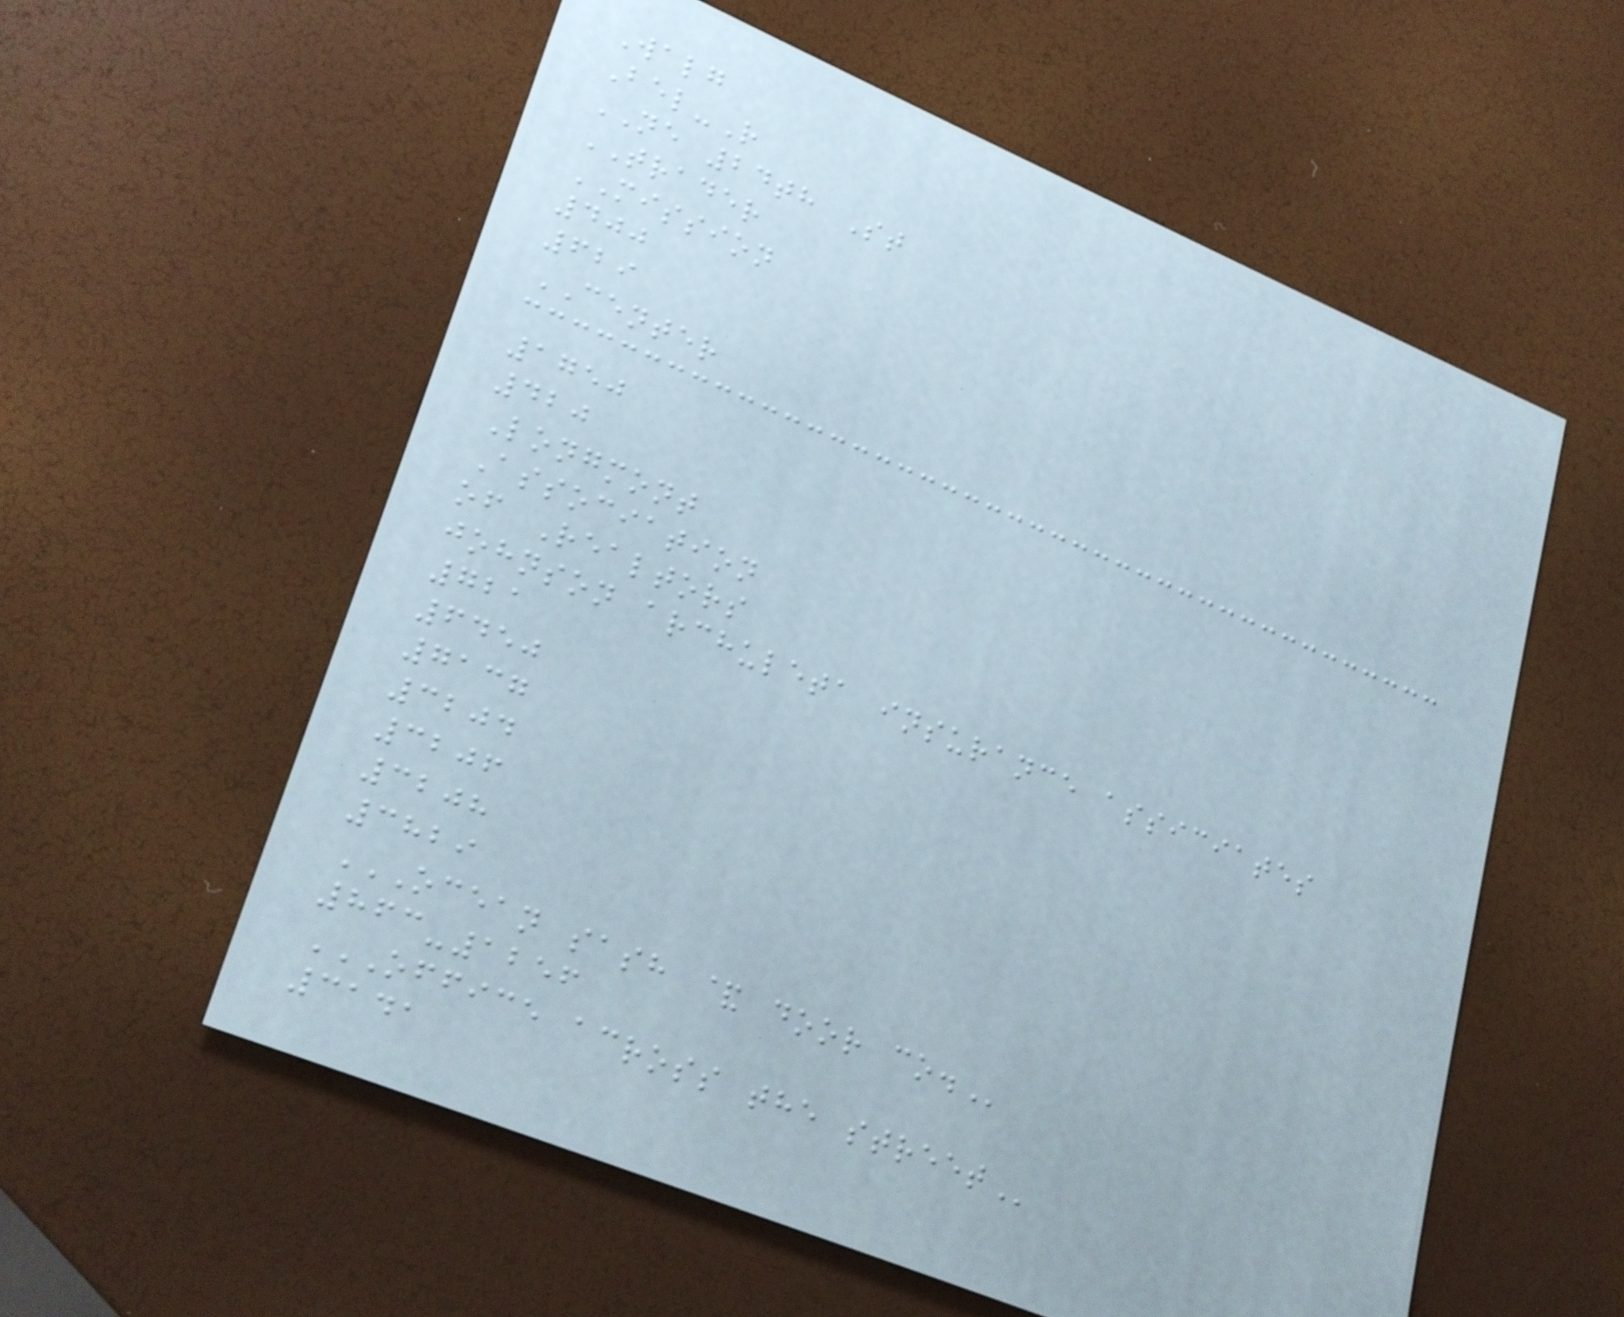Walg
Bel-R
NE 24th St
TRADER
MISSION
400
629
CENTER
1750
420
Longmont
Association
of Realtors
johnson archuleta insurance assiciates
721
6450
7137
3204
3206
3208
3829
OCEAN SASH & DOOR CO.
863-1256
OFFICE ACROSS THE STREET
3141
